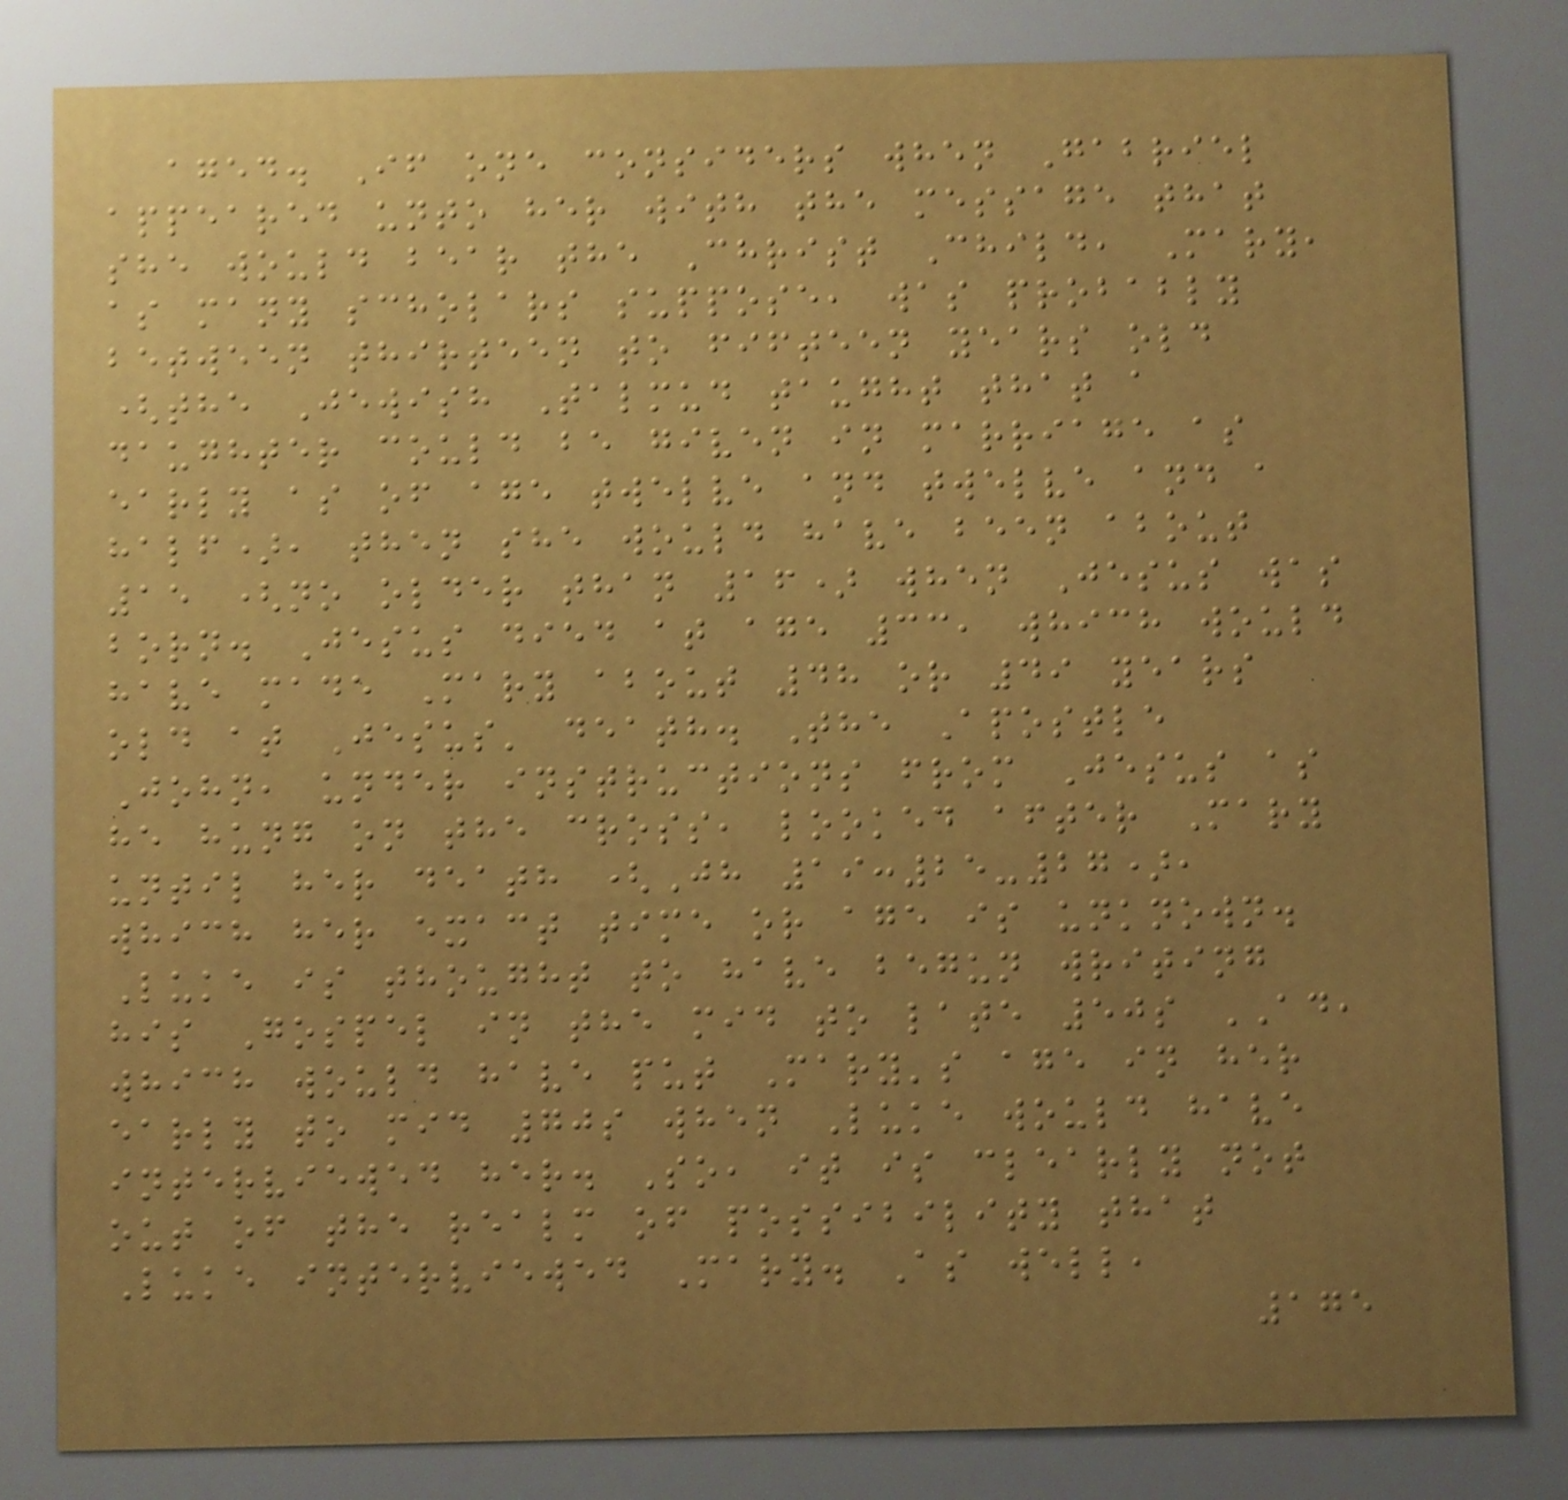aged. If one considers when Gabriel
appeared unto her with the message that
she would bear the Christ Child, Mary,
as many scholars suppose, was probably
between thirteen to fifteen years old
(the Jewish Talmud taught that a
daughter could be given in marriage as
early as of age twelve and twelve and a
half), then she would have been about
15 (no older than 16) when Jesus was
born. Jesus died at age 33, which would
have made Mary about 48 or 49 years
old at Jesus' death. The Apostle
John, under instructions from Jesus as
he hung on the cross, looked after Mary
until her death (Jh 19:25-27),
which her exact time or age is unknown.
Luke is thought to have begun writing
his Gospel in the mid to late 50s AD,
which would have put Mary's age in her
early to mid 70s when Luke would have
interviewed her. So, it is clearly not
out of the realm of possibility that
Luke interviewed Mary. As well,
175
